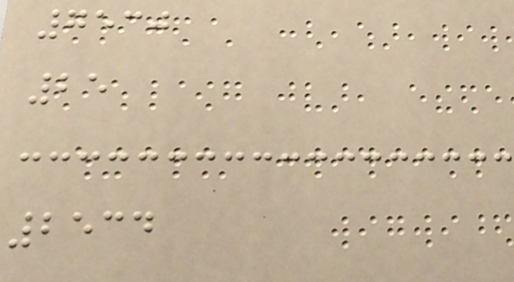7530
25
2534
